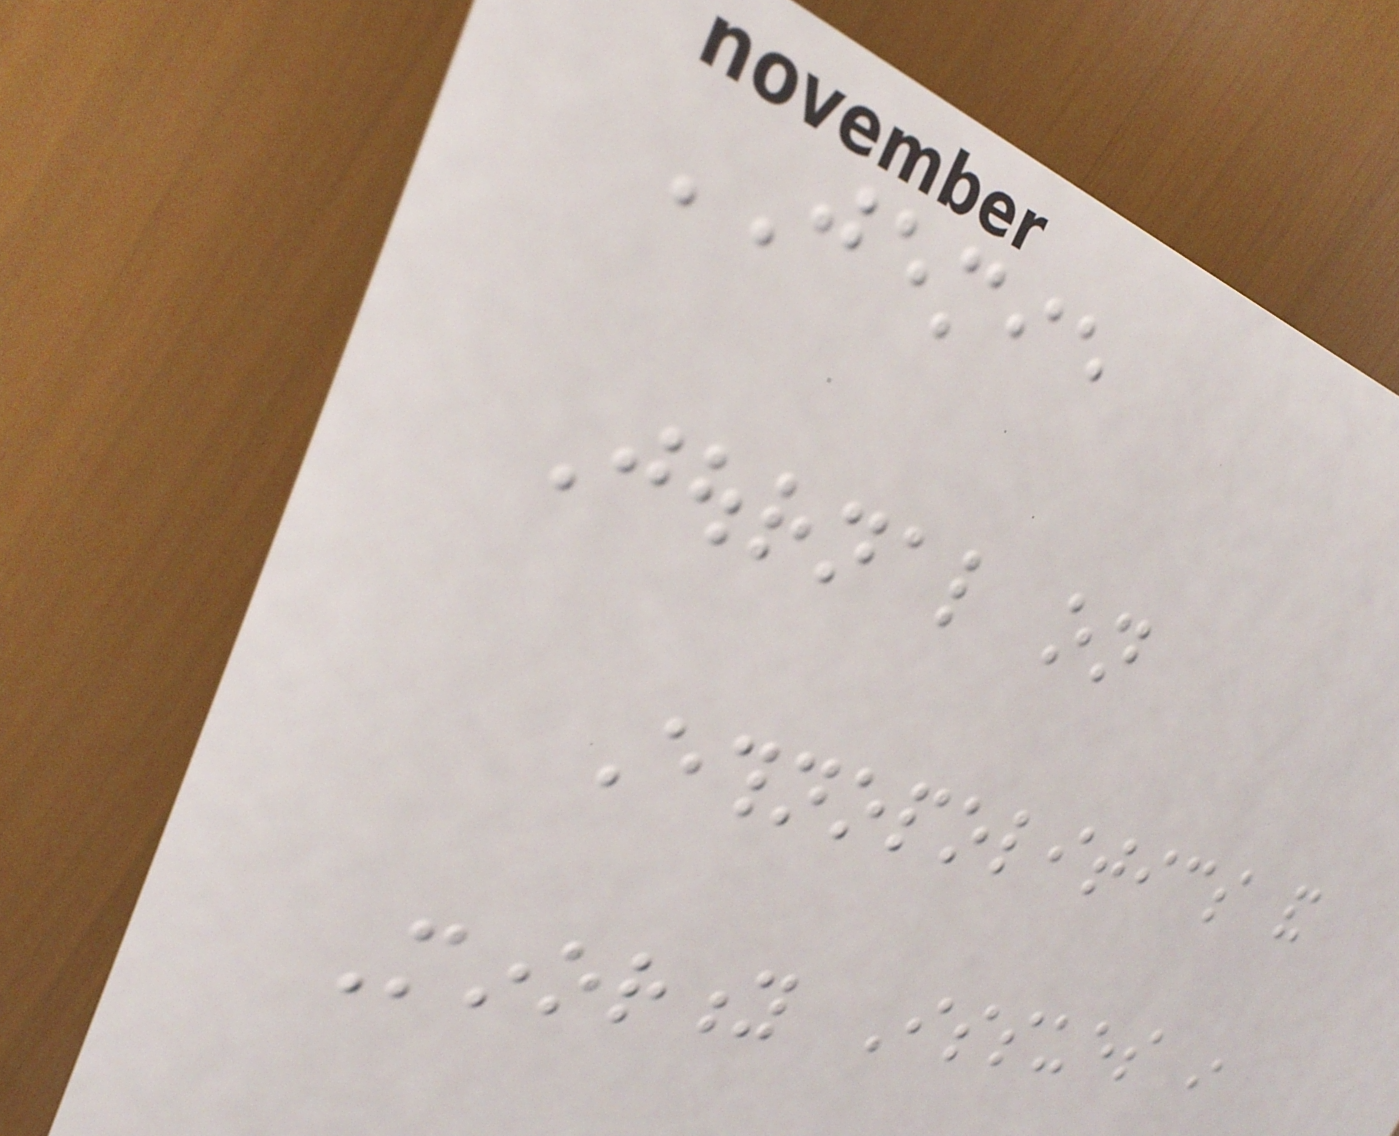JEMIE
Journal on
Ethnopolitics and
Minority Issues in
